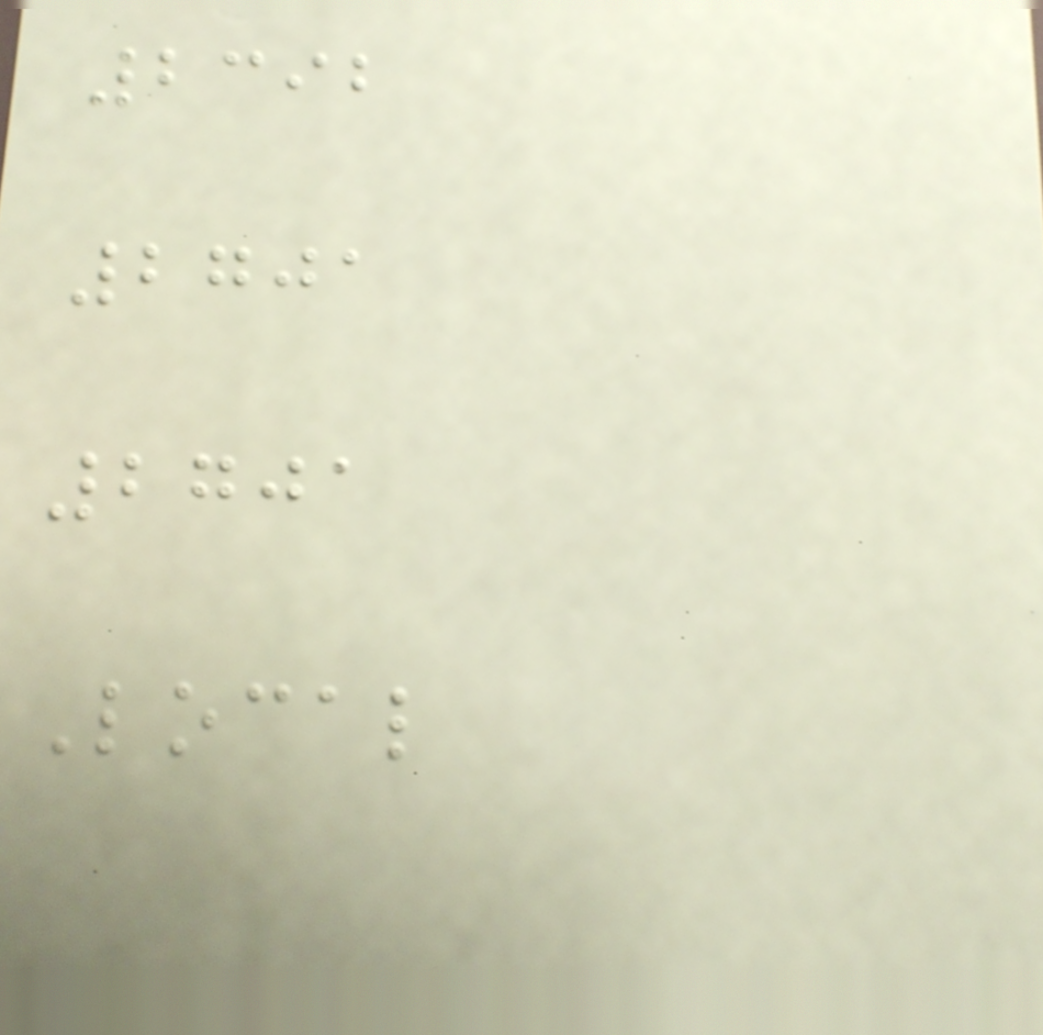2392
2701
2701
Local
